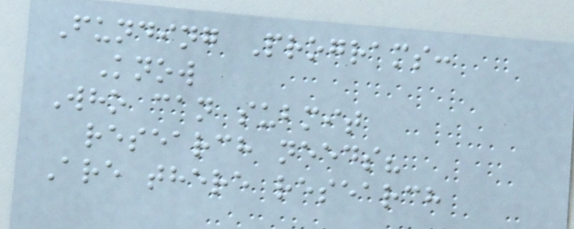Funding Programs:
Know
Who can submit
research needs?
Are there research
